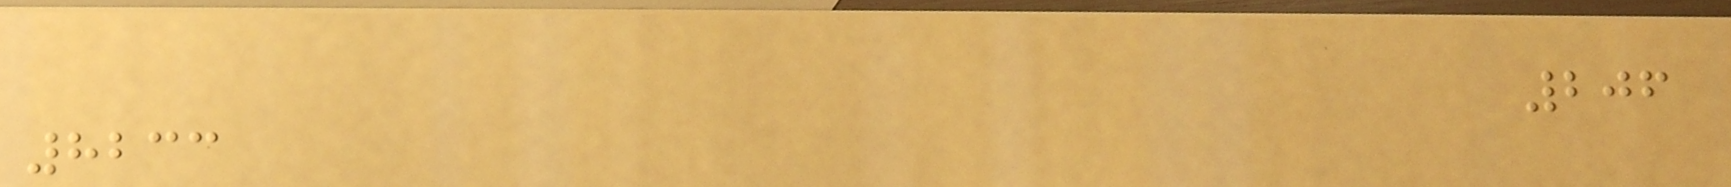206
8233
